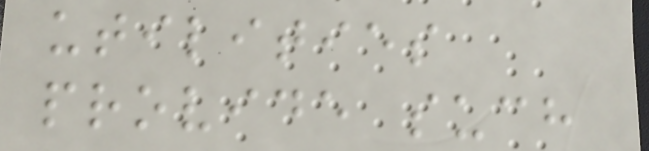utilities
provide such
